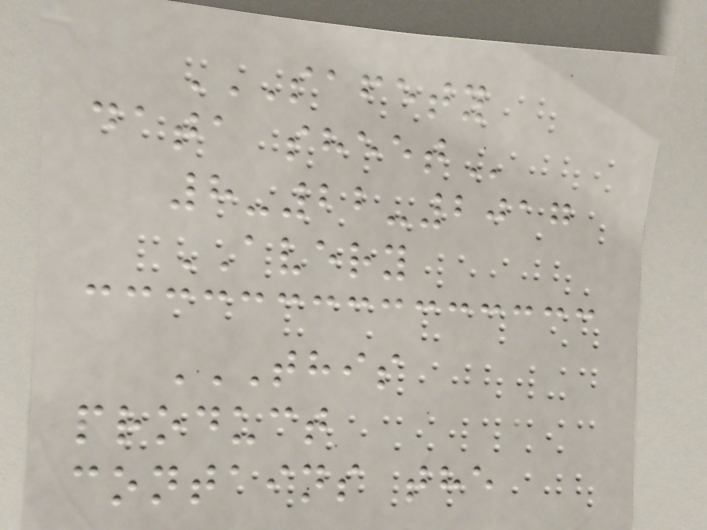SAFETY
DATA SHEET
8-22-2017
AVERY
THIS
PRODUCT
CONTAINS THE
